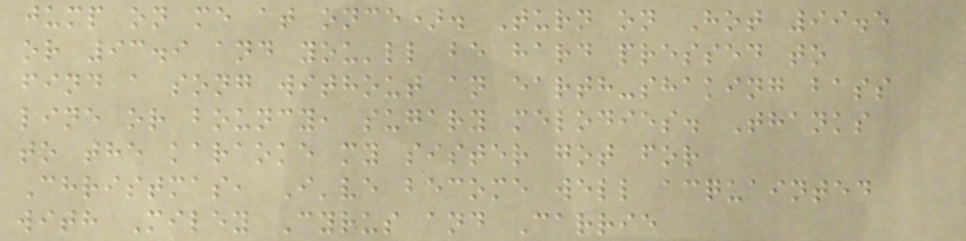jump on me at once). Turn on Hot 99.5
or 93.9 and you'll be hard pressed to
find a song without an earth-shaking bass
line or bouncy, sugary melodies. Thanks
to the karaoke my sister got for
Christmas, I've become well acquainted
with Miley Cyrus and Carrie
